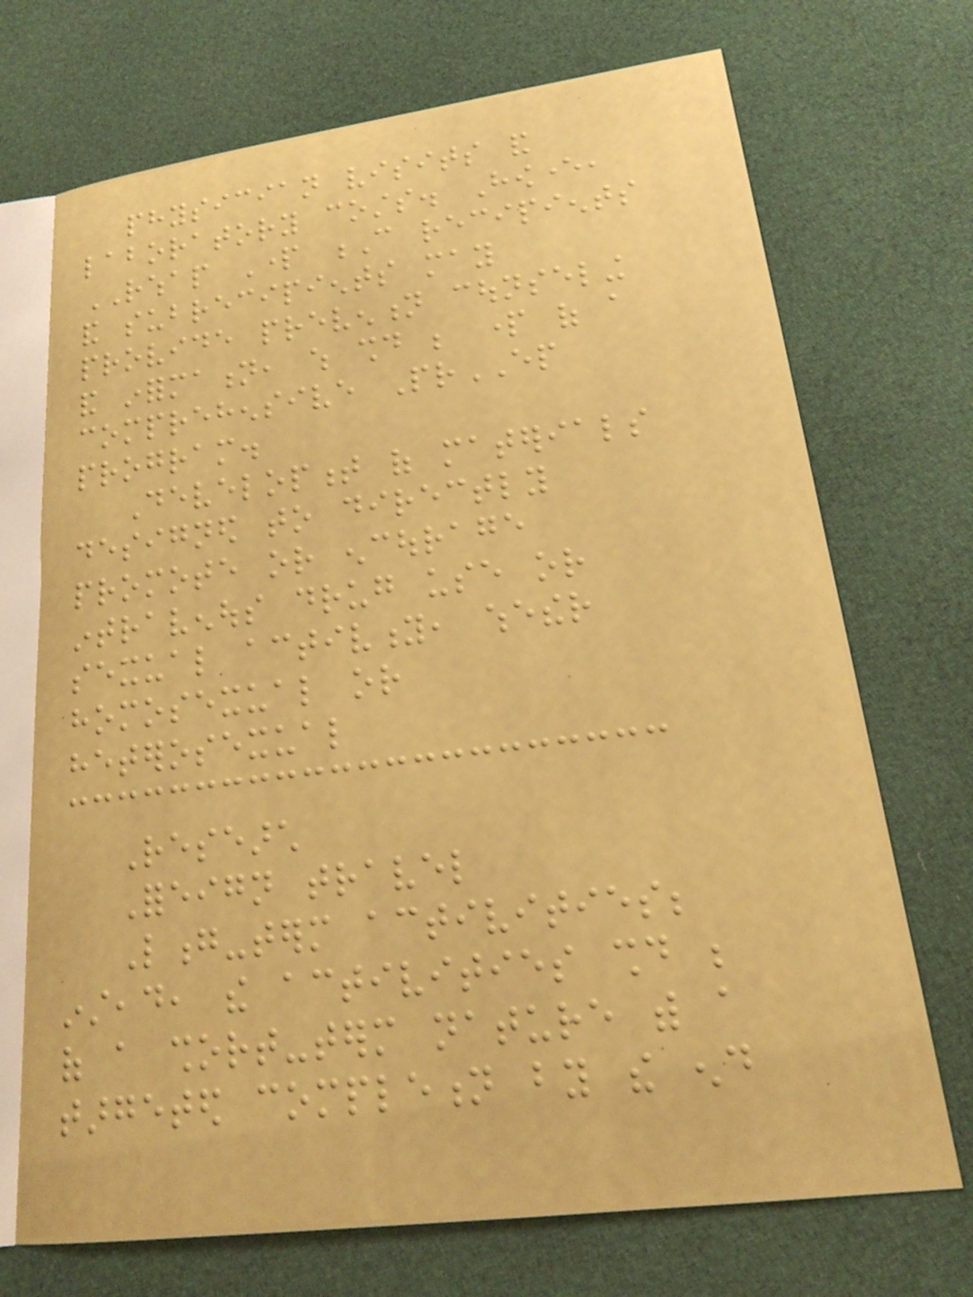physician visits and
laboratory costs. However,
RWHAP Part C recipients
and subrecipients may
provide prevention counseling
and information, which should be part of a
comprehensive PrEP
program.
Development of materials
designed to directly
promote or encourage
intravenous drug use or
sexual activity, whether
homosexual or
heterosexual
Research
Foreign travel
Long-term activities;
instead, the activities should be
of a short-term nature with a
targeted completion by the end
